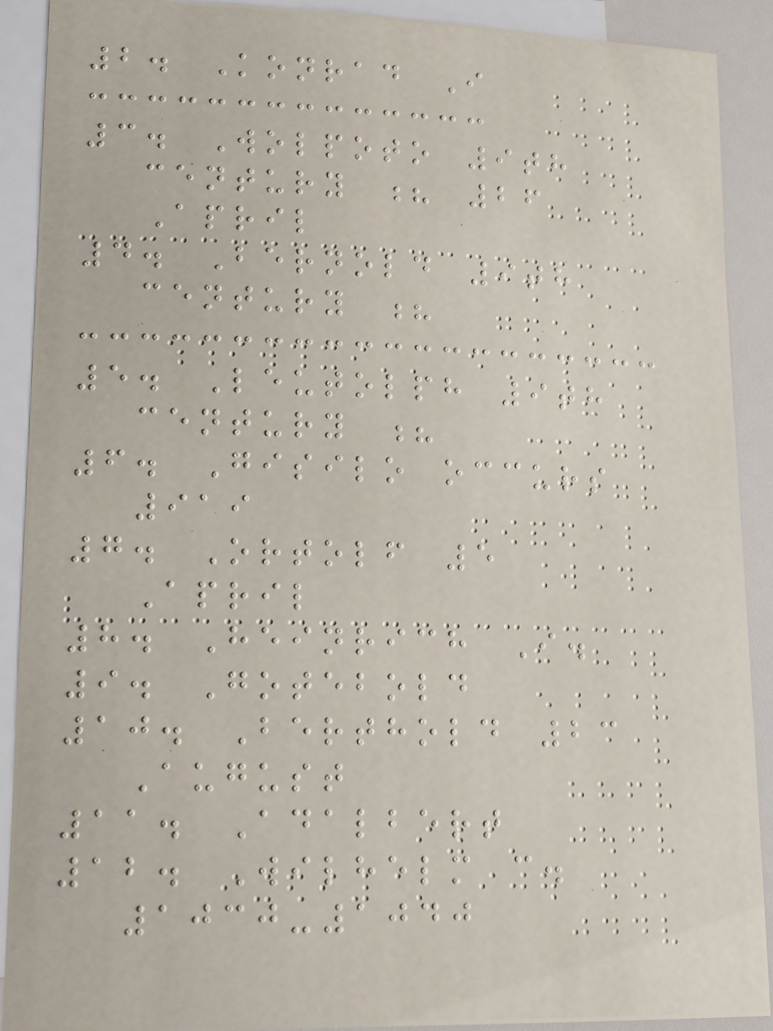2. Konrad I
3. Wolpoto 9th
century ? 26
April
4. Bernold 9th
century ?
5. Leutolph 9th
century ?
6. Gisilo occurs
919
7. Ortolf 5
April
8. Heinrich I.
9. Gotebold
10. Berthold 23
August
11. Adalbert
12. Wilhelm c.
1030-1040
